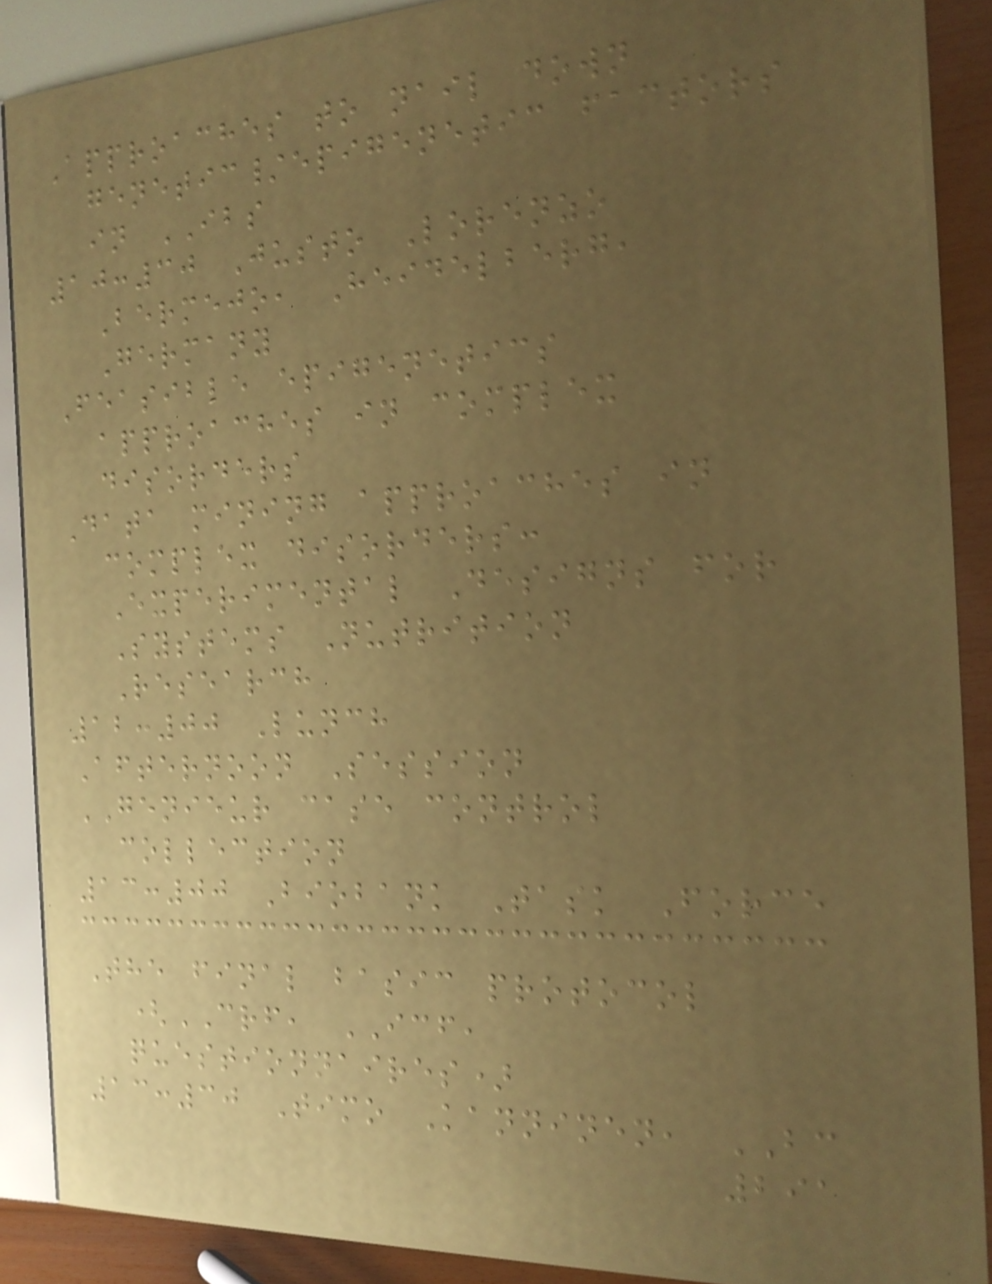Approaches to nail down
genetic/epigenetic factors
in IBS
10:30 Justo Lorenzo
Bermejo, Heidelberg,
Germany
Feasible epigenetics
approaches in complex
disorders
Data mining approaches in
complex disorders:
Experimental Designs for
Systems Nutrition
Research
12:00 Lunch
Afternoon Session
GENIEUR case control
collection
13:00 Biobank Task Force
The final basic protocol
(CRF, ICF,
questionnaires)
13:30 Timo Kanninen, BC
291
